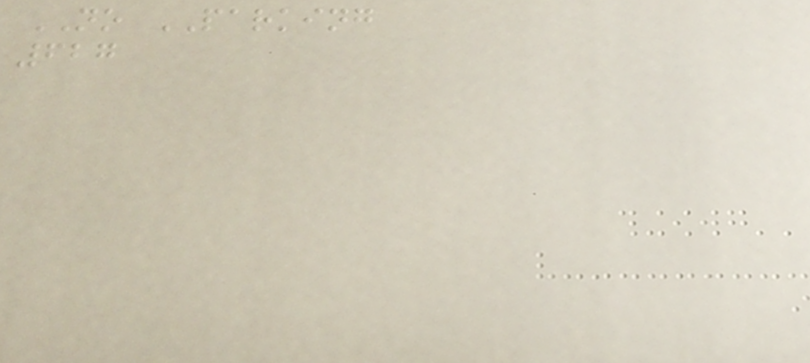NO PARKING
627
